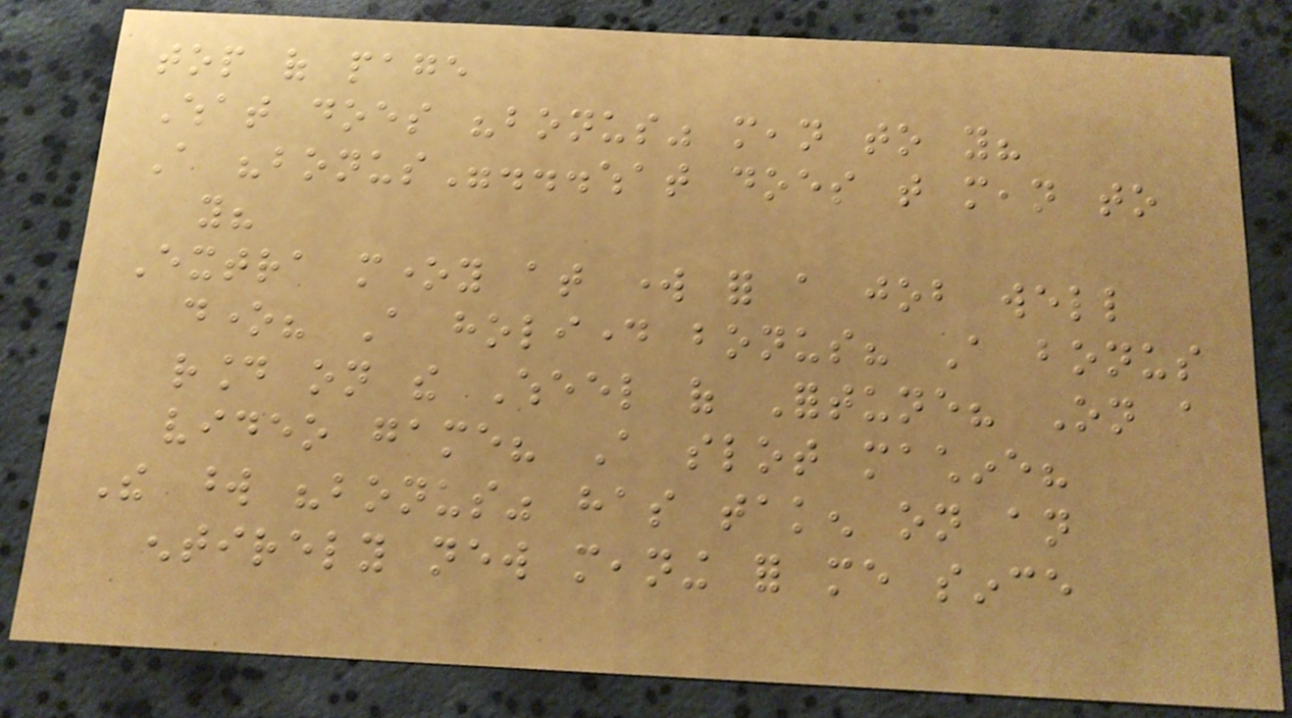top of page
What does "bonus" mean to you?
A "bonus"...what does that mean to
you?
Extra money at work for a job well
done? A holiday bonus? A bonus
round on the Wheel of Fortune? On a
video game? A slot machine?
The word "bonus" has taken on an
entirely new meaning for me since
